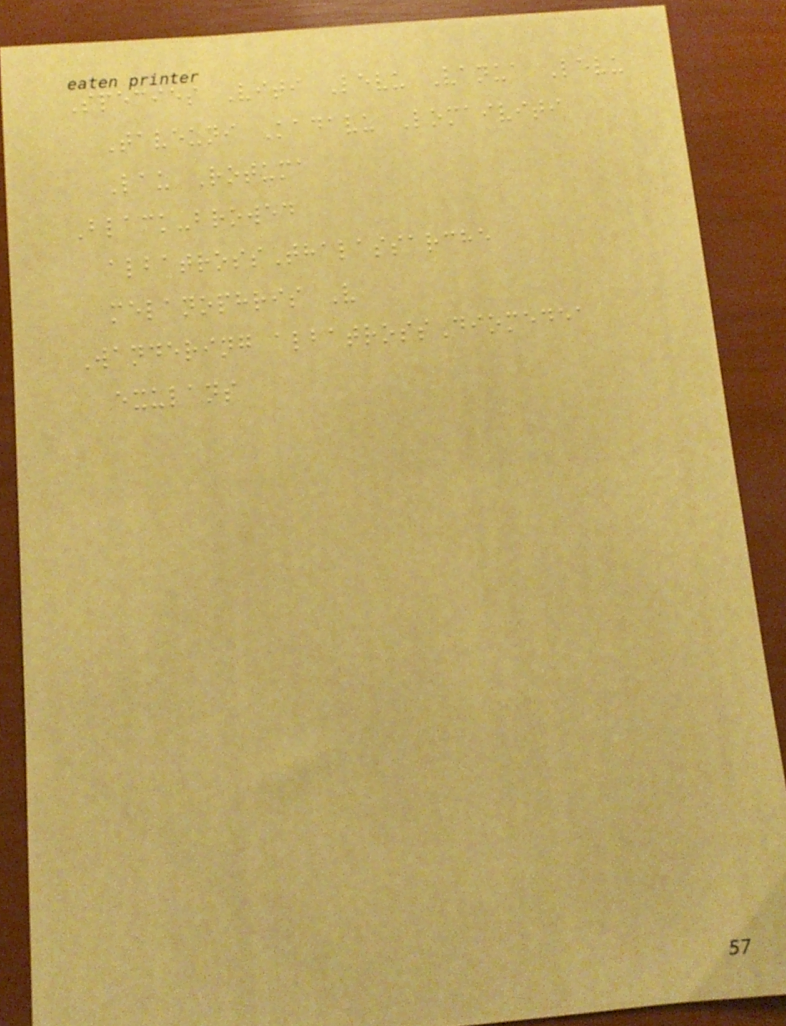Species Viti Levu Vanua Levu
Taveuni Kadavu Lomaiviti
Lau Rotuma
Black-browed
albatrossThalassarche
melanophris V
Wandering albatrossDiomedea
exulans
